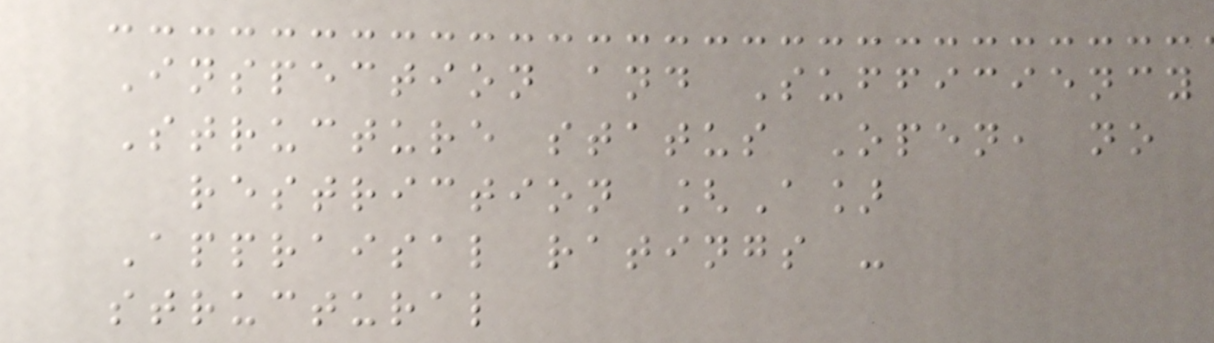Inspection and Sufficiency
Structure status Open, no
restriction [A]
Appraisal ratings -
structural
